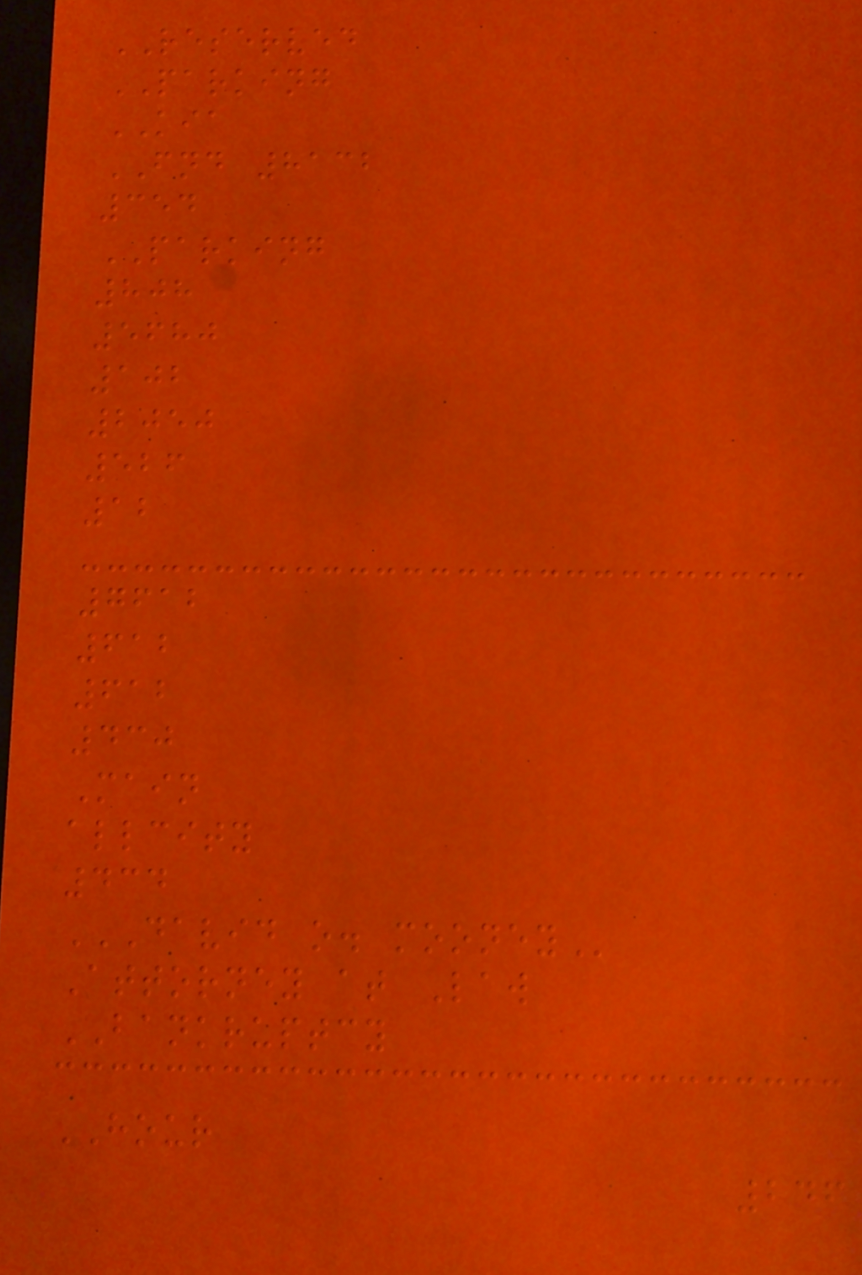RESERVED
PARKING
KIA
FND 8132
354
PARKING
808
5680
102
2050
526
12
7612
612
612
430
Main
allcity
434
DAVID O. MOONEY
Attorney at Law
BANKRUPTCY
HOUR
246
